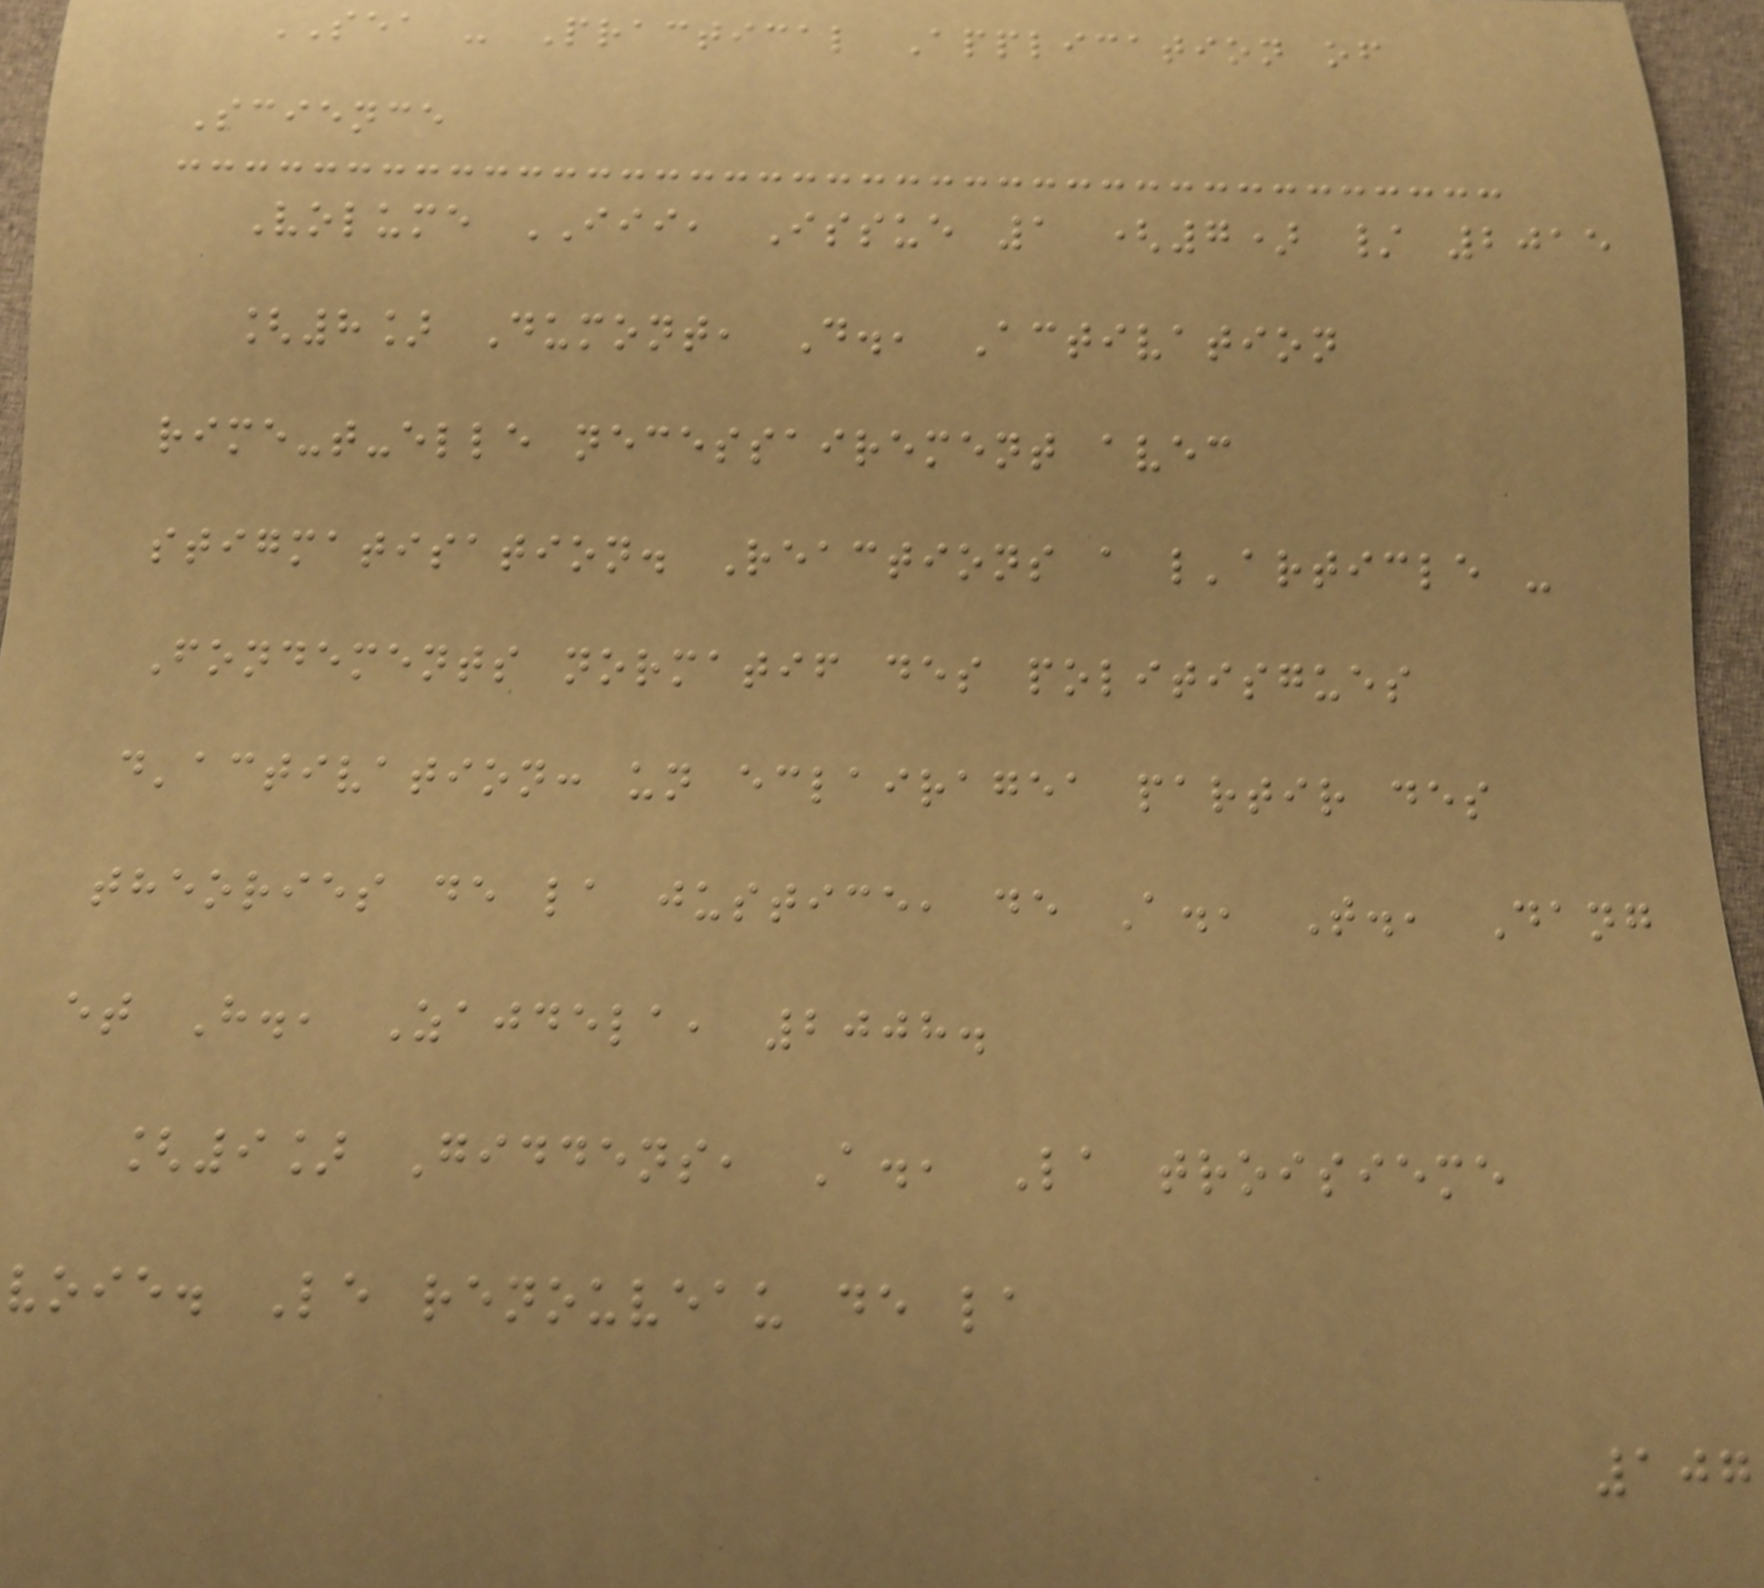SEA - Practical Application of
Science
Volume III, Issue 1 (7) / 2015
[8] Dumont, D., Activation
rime-t-elle necessairement avec
stigmatisation. Reactions a l'article -
Fondements normatif des politisgues
d'activation: un eclairagea partir des
theories de la justice, de A., T., Dang
et H., Zajdela, 2008.
[9] Giddens, A., La troisieme
voie. Le renouveau de la
107
